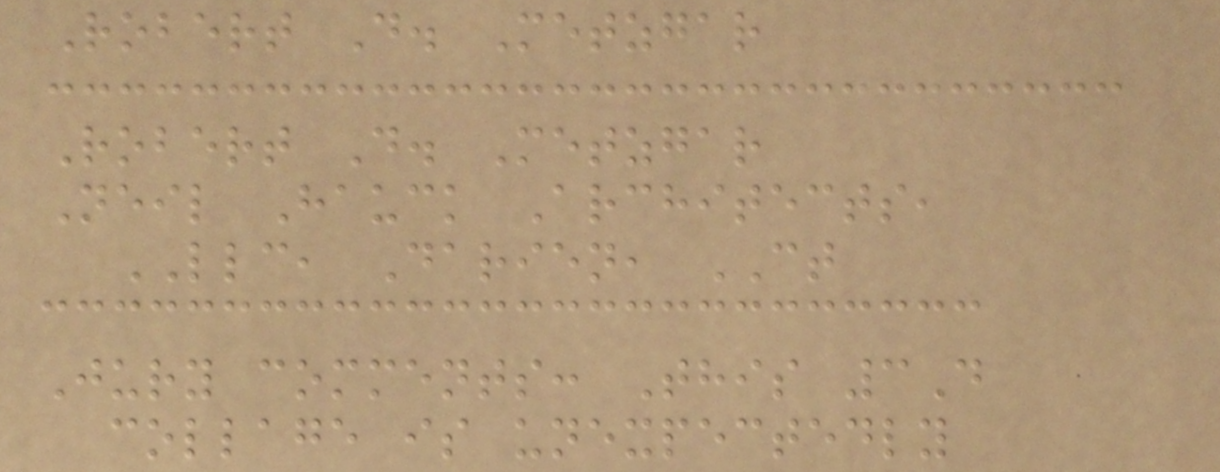Robert D. Metzgar
Robert D. Metzgar
Neil Hauck Architects,
LLC, Darien, CT
Jury comments: This 3D
collage is unexpectedly
